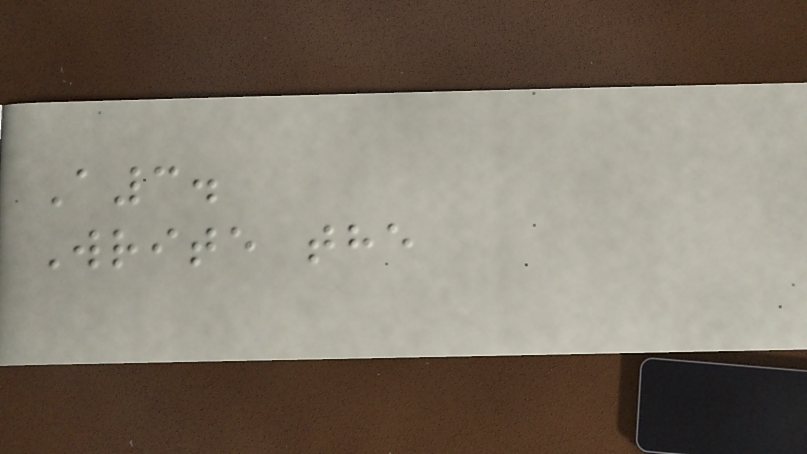A3.
Write the
